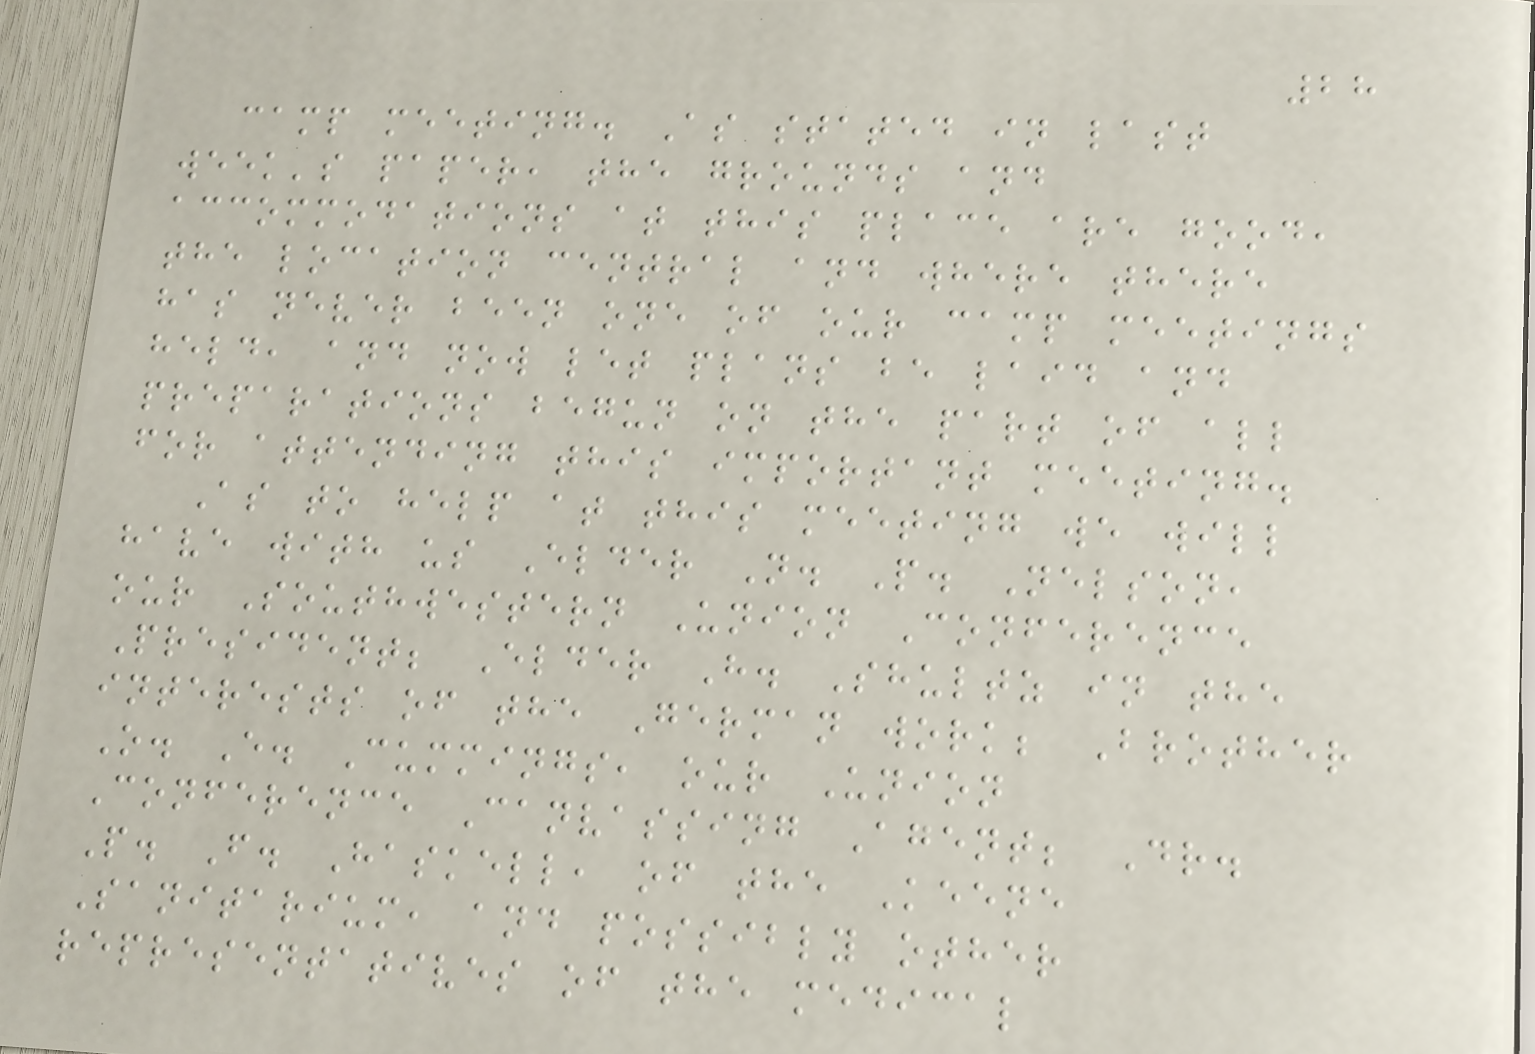28
camp meeting. As stated in last
week's paper, the grounds and
accommodations at this place are good,
the location central and where there
has never been one of our camp meetings
held, and now let plans be laid and
preparations begun on the part of all
for attending this important meeting.
As to help at this meeting we will
have with us Elder N. P. Nelson,
our Southwestern Union Conference
President; Elder H. Shultz in the
interests of the German work; Brother
O. E. Cummings, our Union
Conference Canvassing Agent; Dr.
P. F. Haskell, of the Keene
Sanitarium, and possibly other
representatives of the medical
